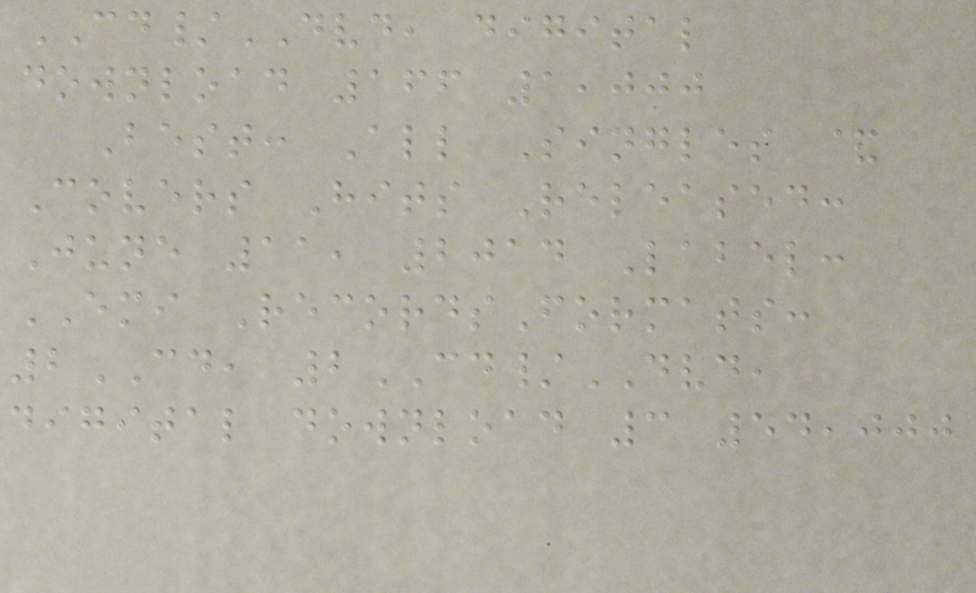CD/DVD, digital
download 166 1,000
Best: All Singles &
Covers Hits Released:
June 11, 2014 Label:
EMI RecordsFormats:
2CD, 2CD/DVD,
digital download 3 54,000
